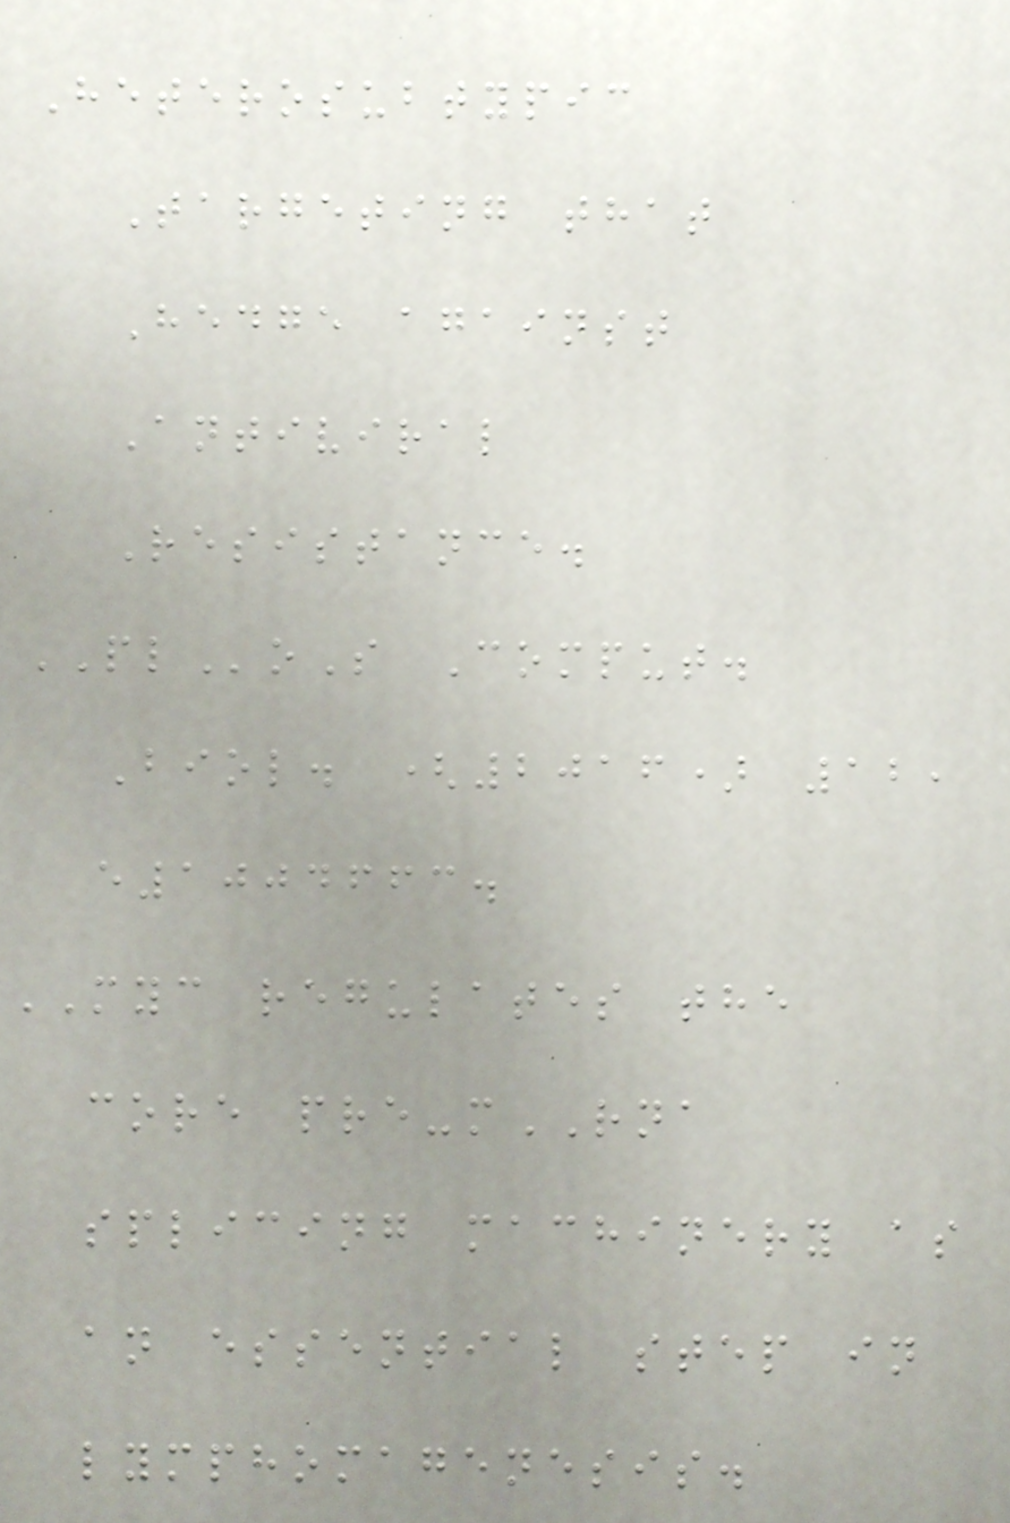Heterosubtypic
Targeting that
Hedge against
Antiviral
Resistance.
PLoS Comput.
Biol. (2016) 12,
e1004663.
MYC regulates the
core pre-mRNA
splicing machinery as
an essential step in
lymphomagenesis.
